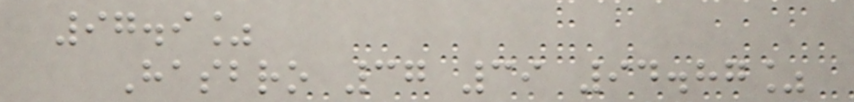97.9%
Hasbro 37 39 94.87%
